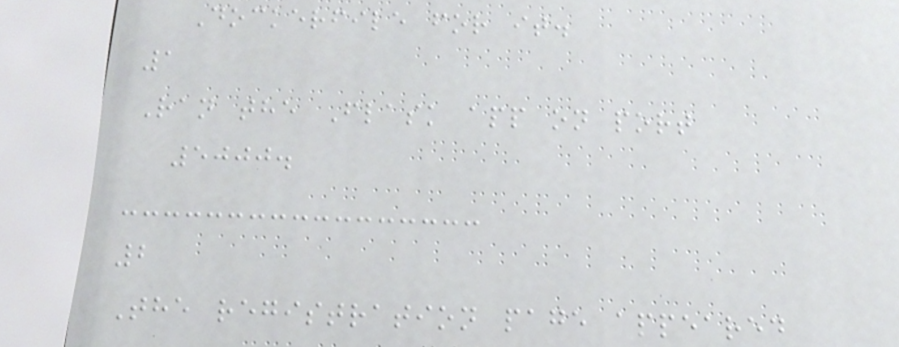Dockerfile for it.
1
Ran the Flask app on port
5000.
2
The registration page appeared
